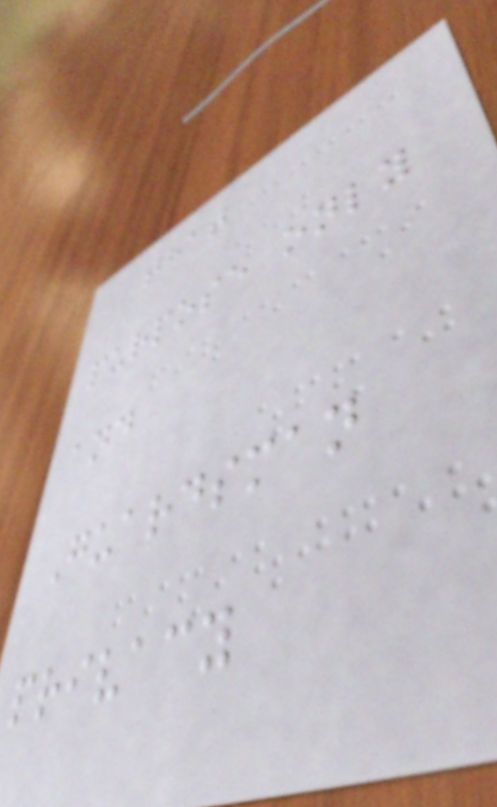that
purpose only
and
Guardsman
privacy
